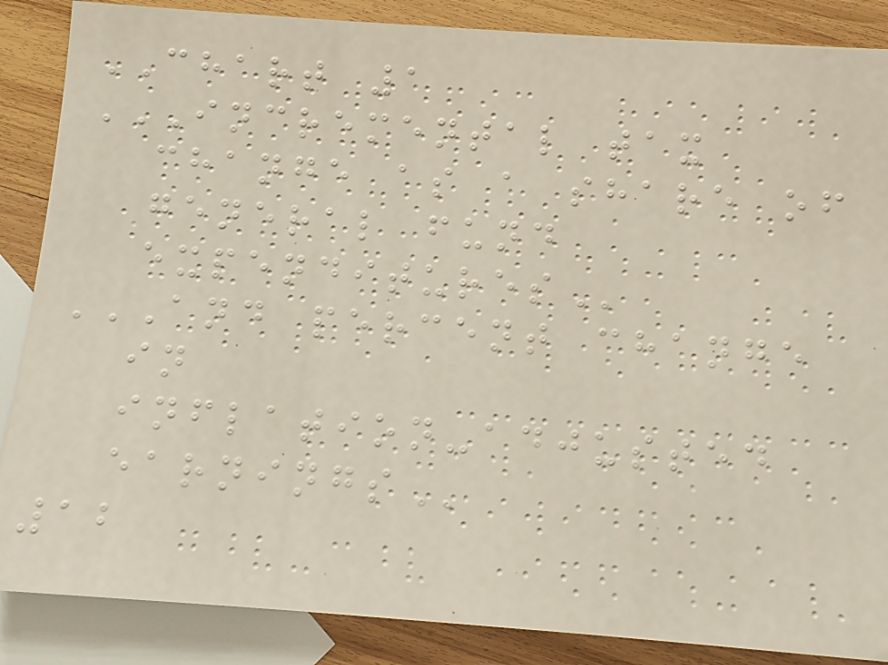CHART 1
INCREMENTAL TAX
CHANGE AS A SHARE OF
GENERAL FUND
EXPENDITURES
AND PERCENT CHANGE
IN
INFLATION-ADJUSTED
EARNINGS
12
